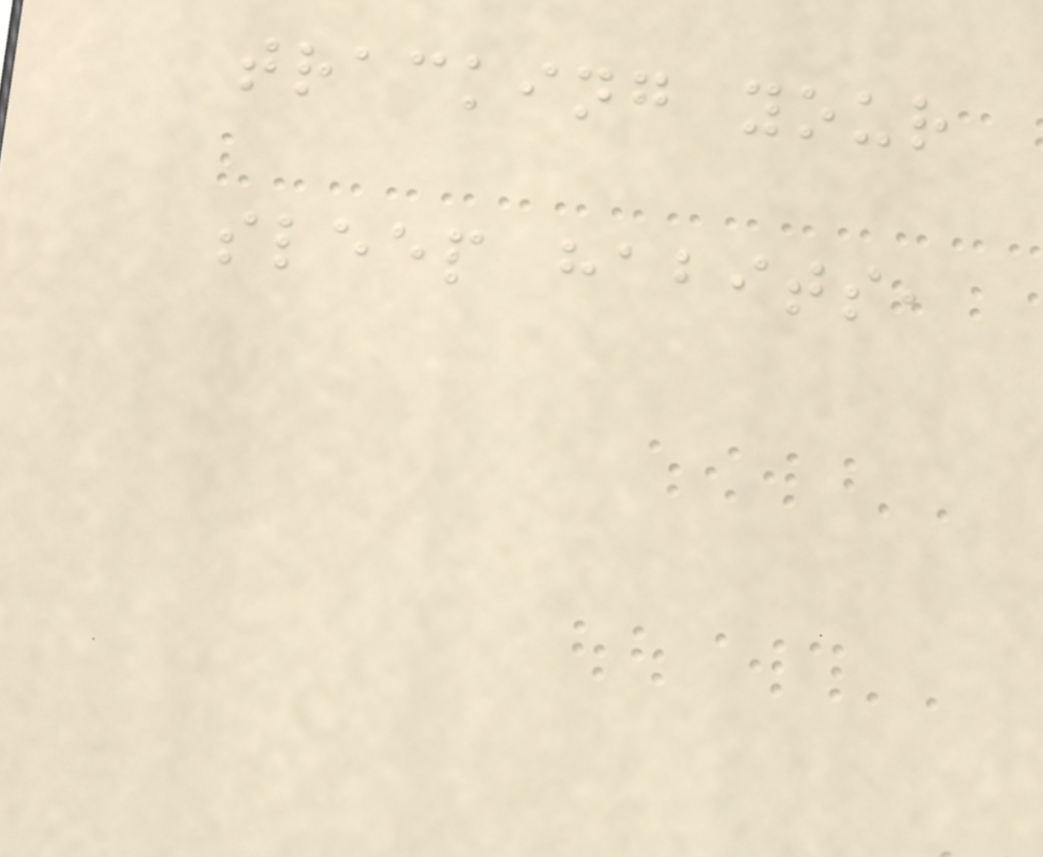tracking your
sleep habits,
